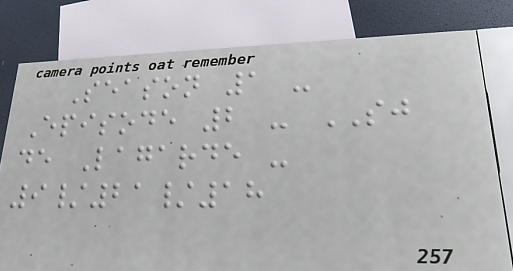Season 1 -
Episode 2 - SJ
de Lagarde -
9/21/18
